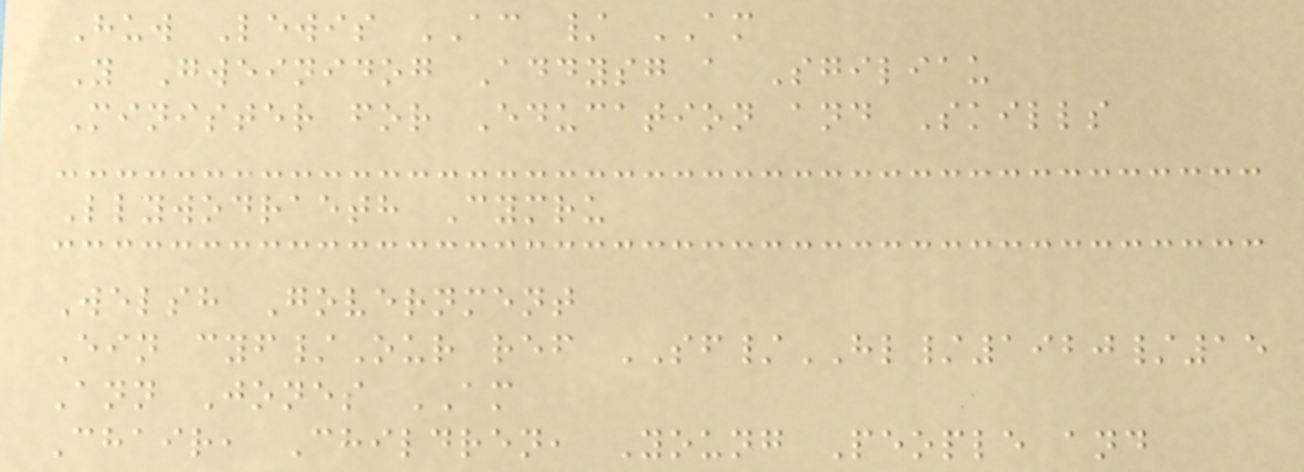Huw Lewis AC / AM
Y Gweinidog Addysg a Sgiliau
Minister for Education and Skills
Llywodraeth Cymru
Welsh Government
Ein cyf/Our ref SF/HL/1920/15
Ann Jones AM
Chair, Children, Young People and
